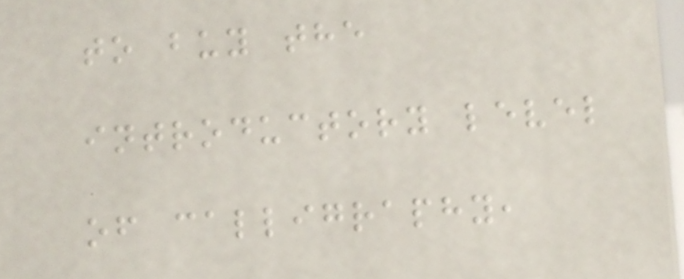to buy the
introductory level
of calligraphy,
